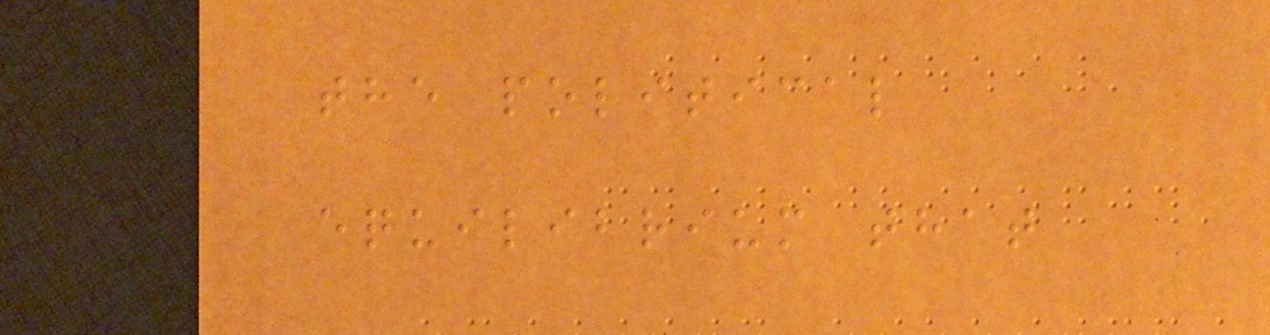the political
equilibrium that
